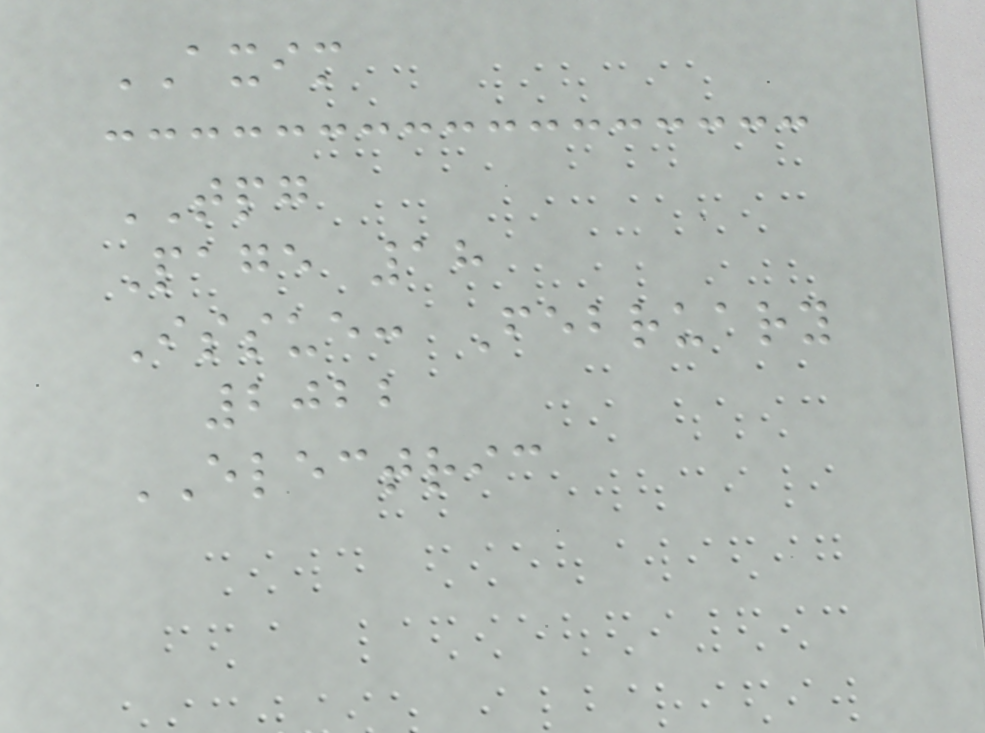AXIM
TPG
Page 18
Issue: February
2022
ELECTRIC
